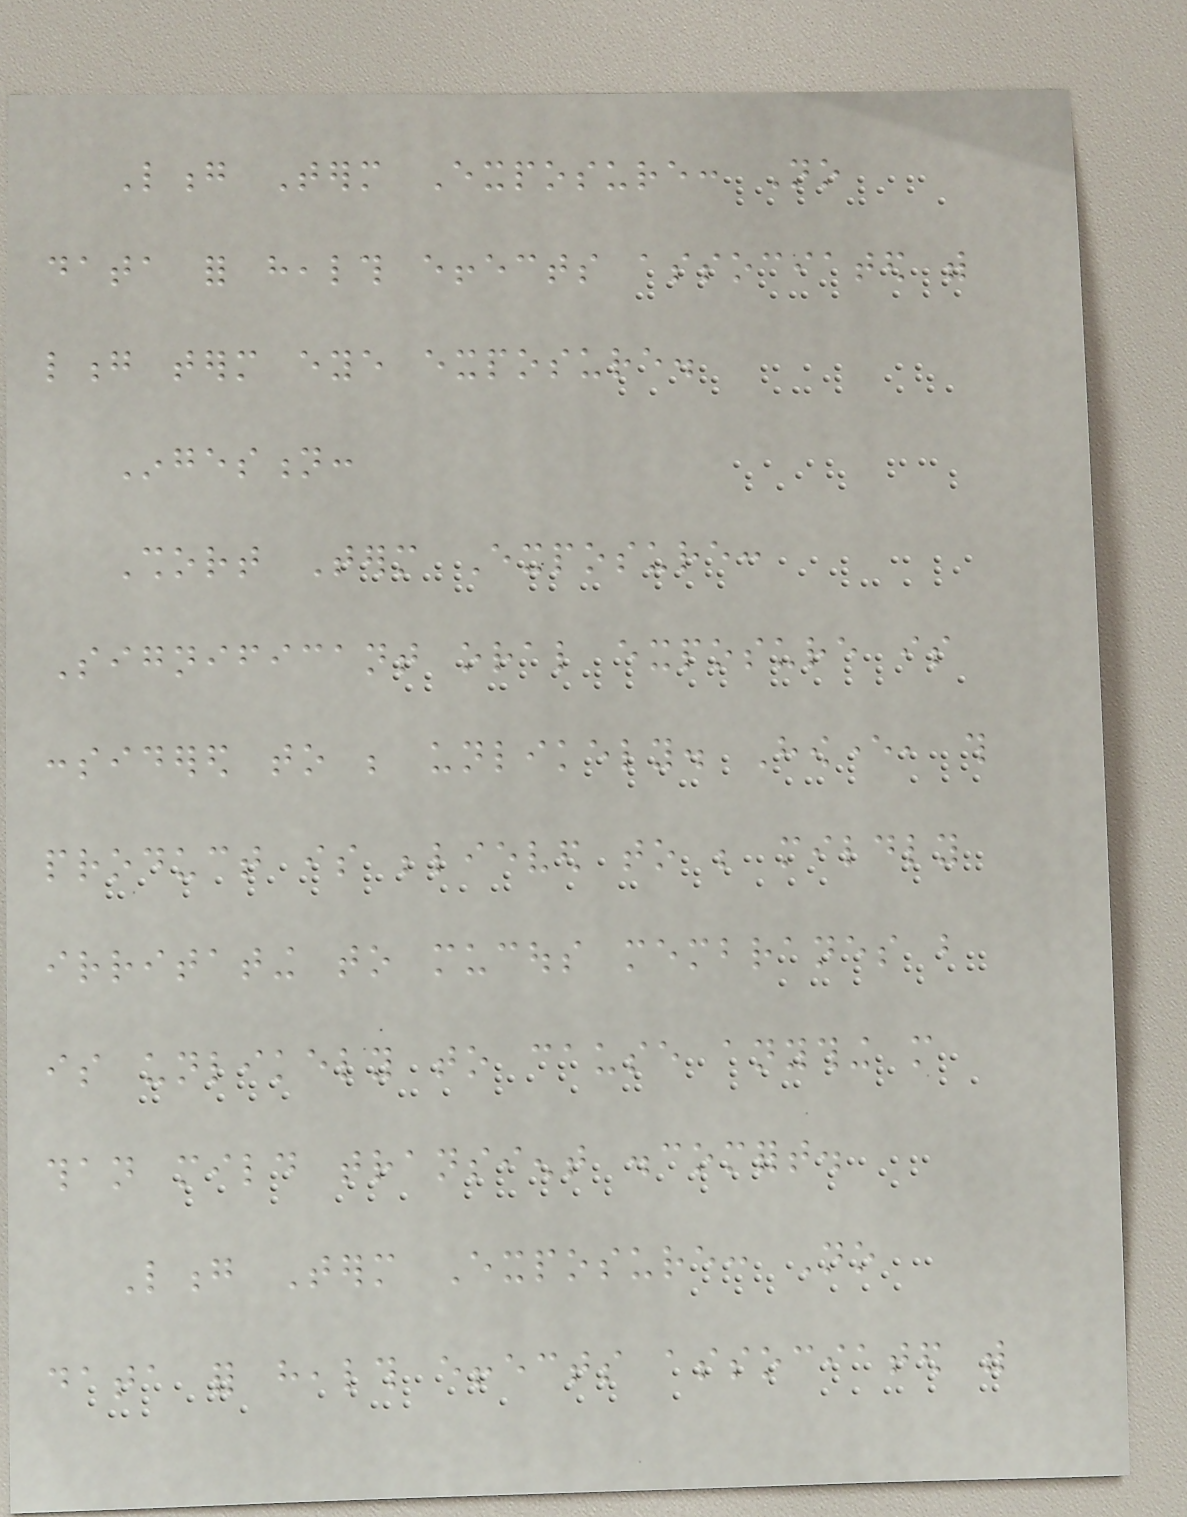Long Term Exposure: No
data for health effects associated with
long term eye exposure.
Ingestion:
Short Term Exposure:
Significant oral exposure is
considered to be unlikely. However, this
product is believed to be mildly
irritating to mucous membranes but
is unlikely to cause anything more
than mild transient discomfort.
Long Term Exposure: No
data for health effects associated with
